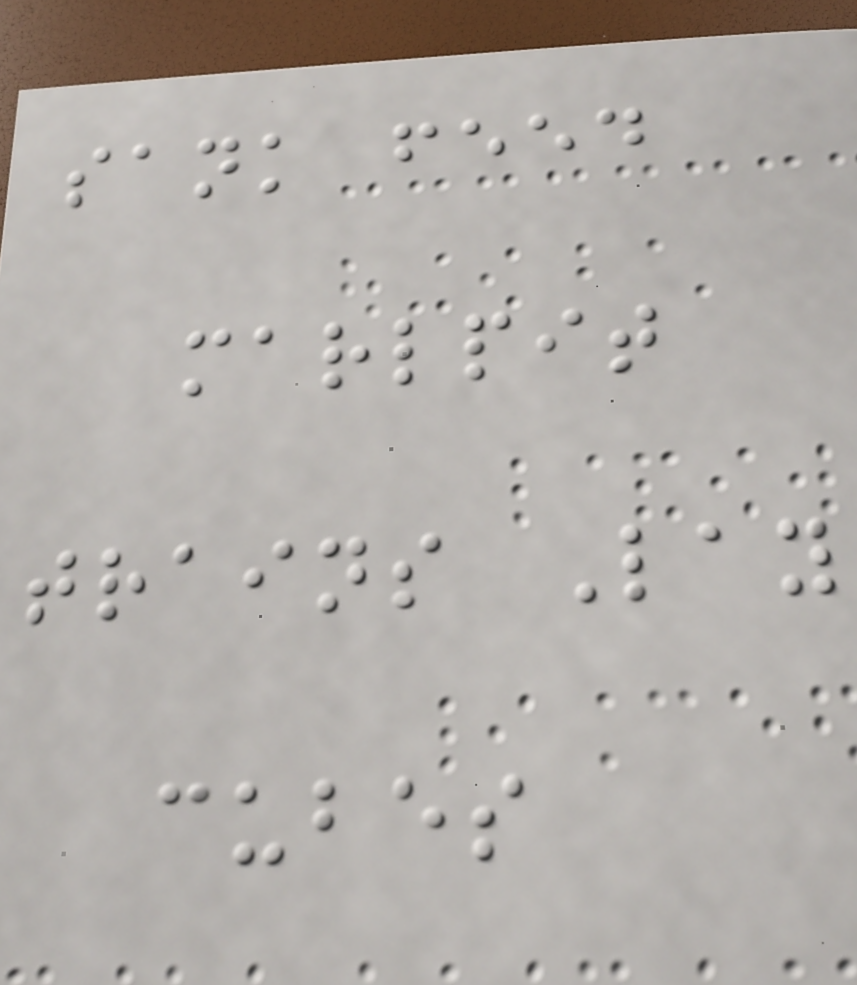sank feed
marlpit
trains Lay
cubes
